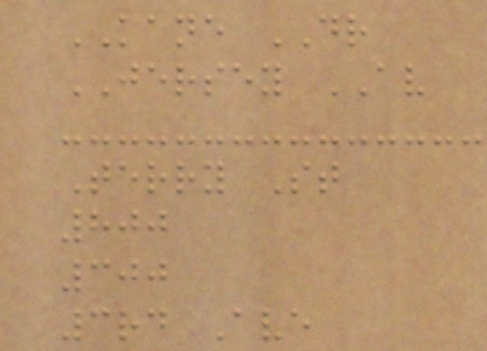KANE DR
JERSEY AV
Terry St
800
300
3rd Ave
